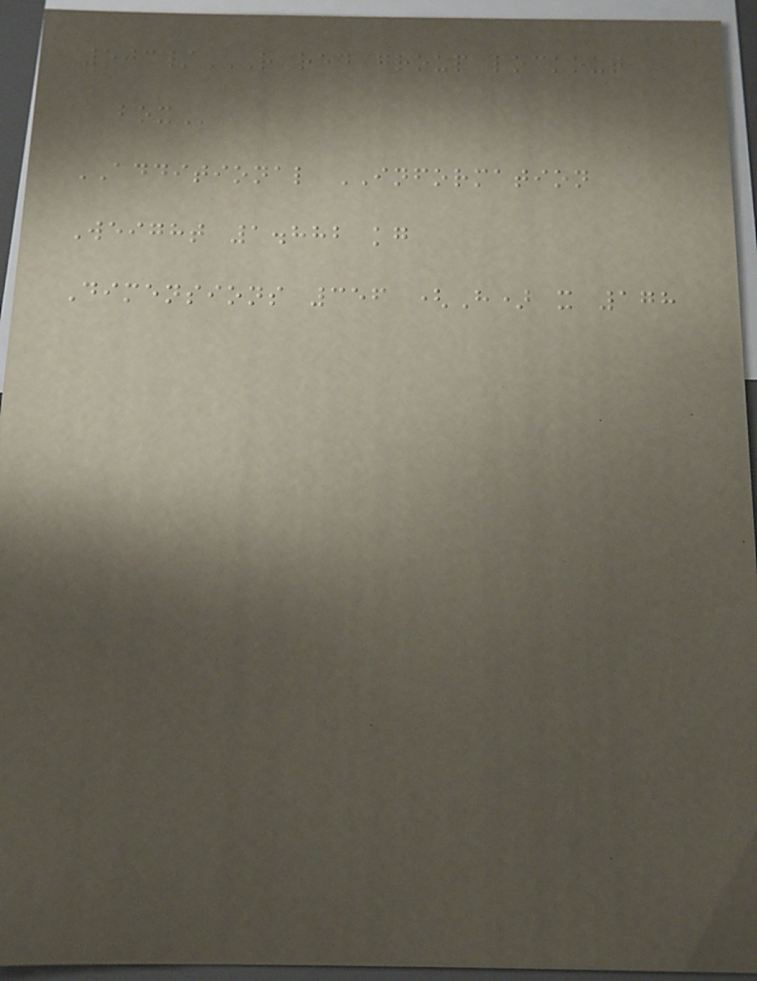503/R RED GROUP LOCKOUT
BOX
ADDITIONAL INFORMATION
Weight 1.882 kg
Dimensions 356 (H) x 178
